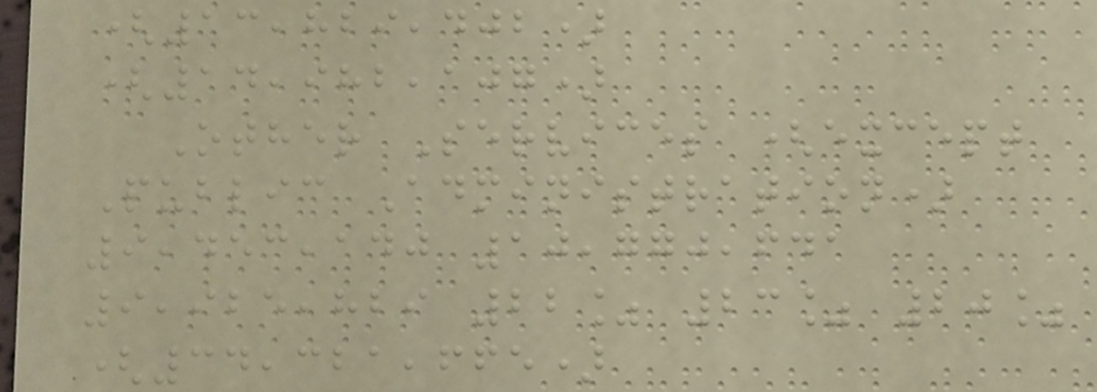(13,829,402)
(14,982,107)
Other Services (except
Public Administration)
9,453,140 10,770,641
9,925,829 22% 23% 20%
(34,321,665)
